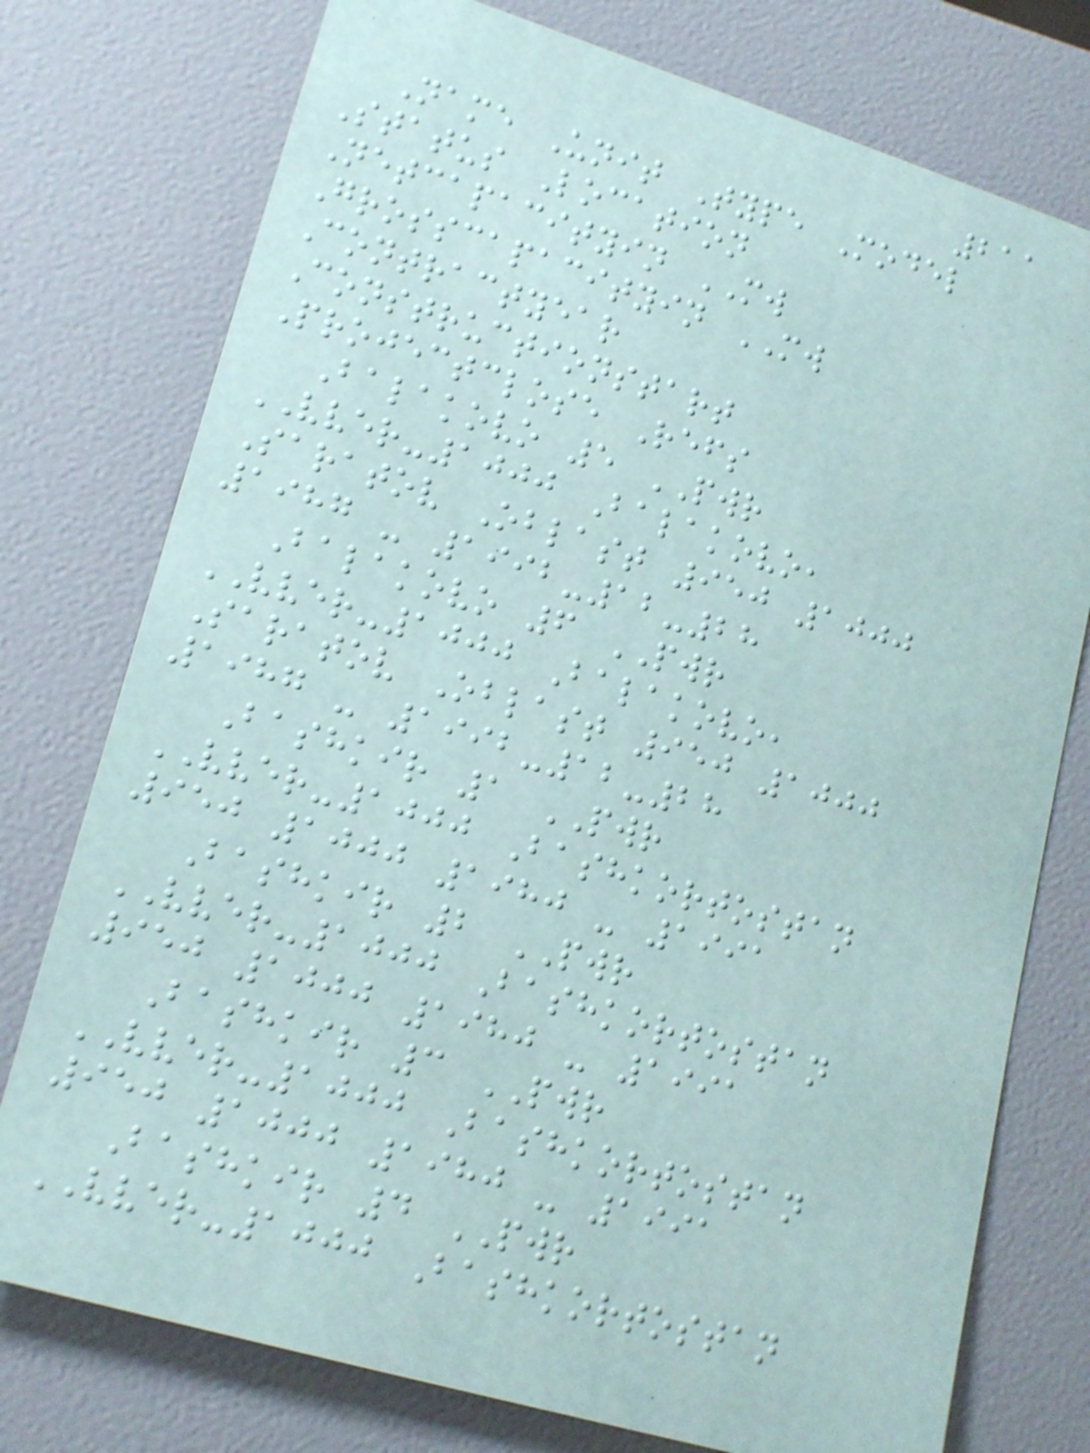211
Name Unit Type Model
Status Location
Netcapacityin MW
Grosscapacityin MW
Contractyear
Constructionstart
Projectclose Refs
Balakovo 5 PWR
VVER-1000 Balakovo,
Saratov Oblast 950 1000
1987 - 1992-12-28
Balakovo 6 PWR
VVER-1000 Balakovo,
Saratov Oblast 950 1000
1987 - 1992-12-28
Bashkir 1 PWR
VVER-1000 Bashkortostan
950 1000 1980 - 1991
Bashkir 2 PWR
VVER-1000 Bashkortostan
950 1000 1980 - 1991
Bashkir 3 PWR
VVER-1000 Bashkortostan
950 1000 1980 - 1991
Bashkir 4 PWR
VVER-1000 Bashkortostan
